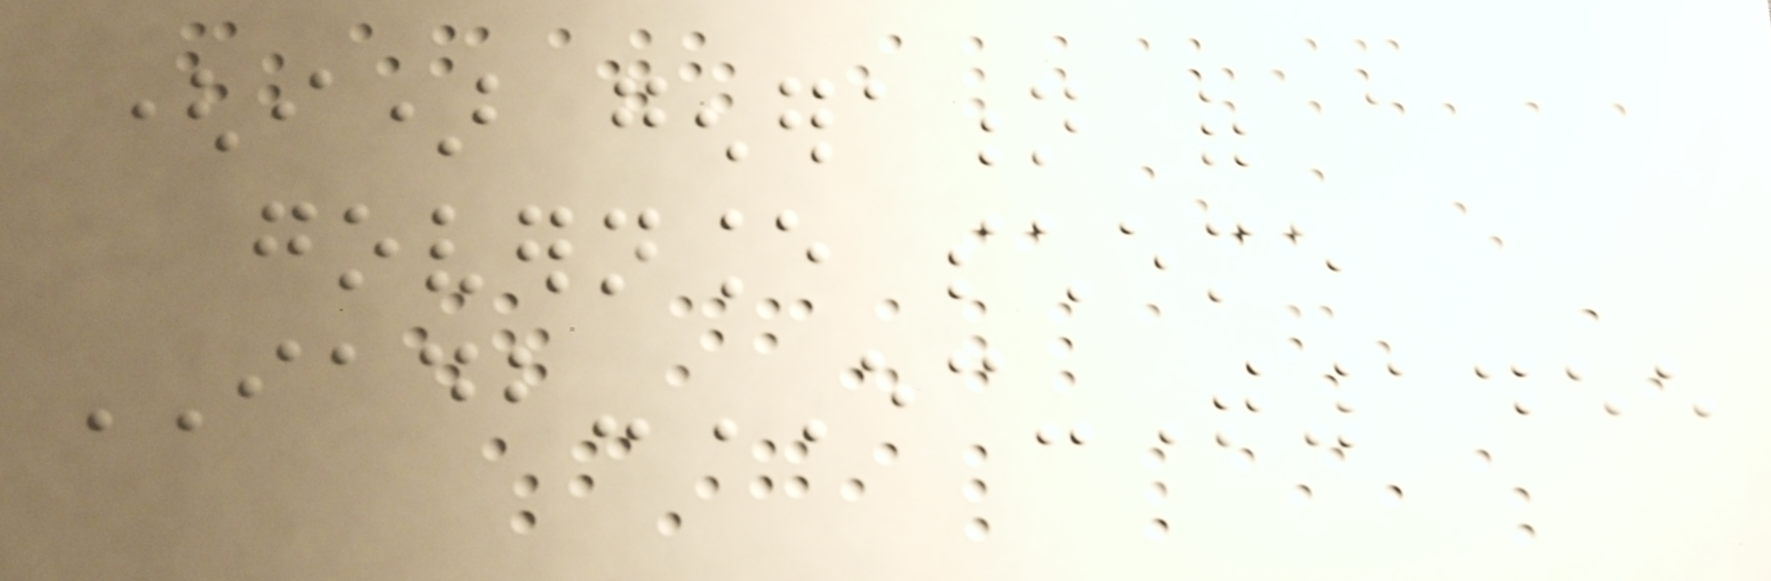(i) generation of a
governance scheme
IADB-EC-T1455
